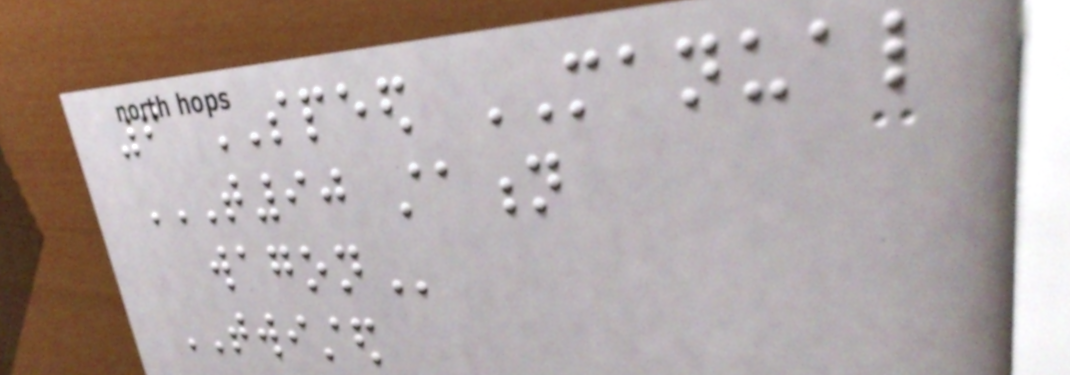6 SPEED MANUAL
T90 STATION
WAGON
TWISTED
